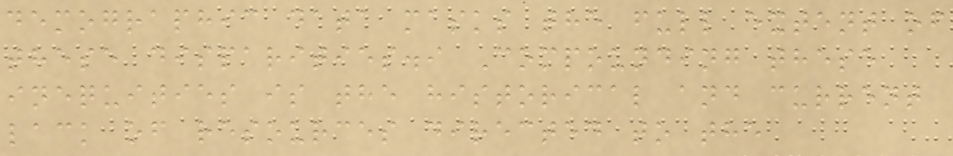demographic data masks the full extent of
these disparities.i Compounding these
inequities is the historical and current
lack of resources directed to the
